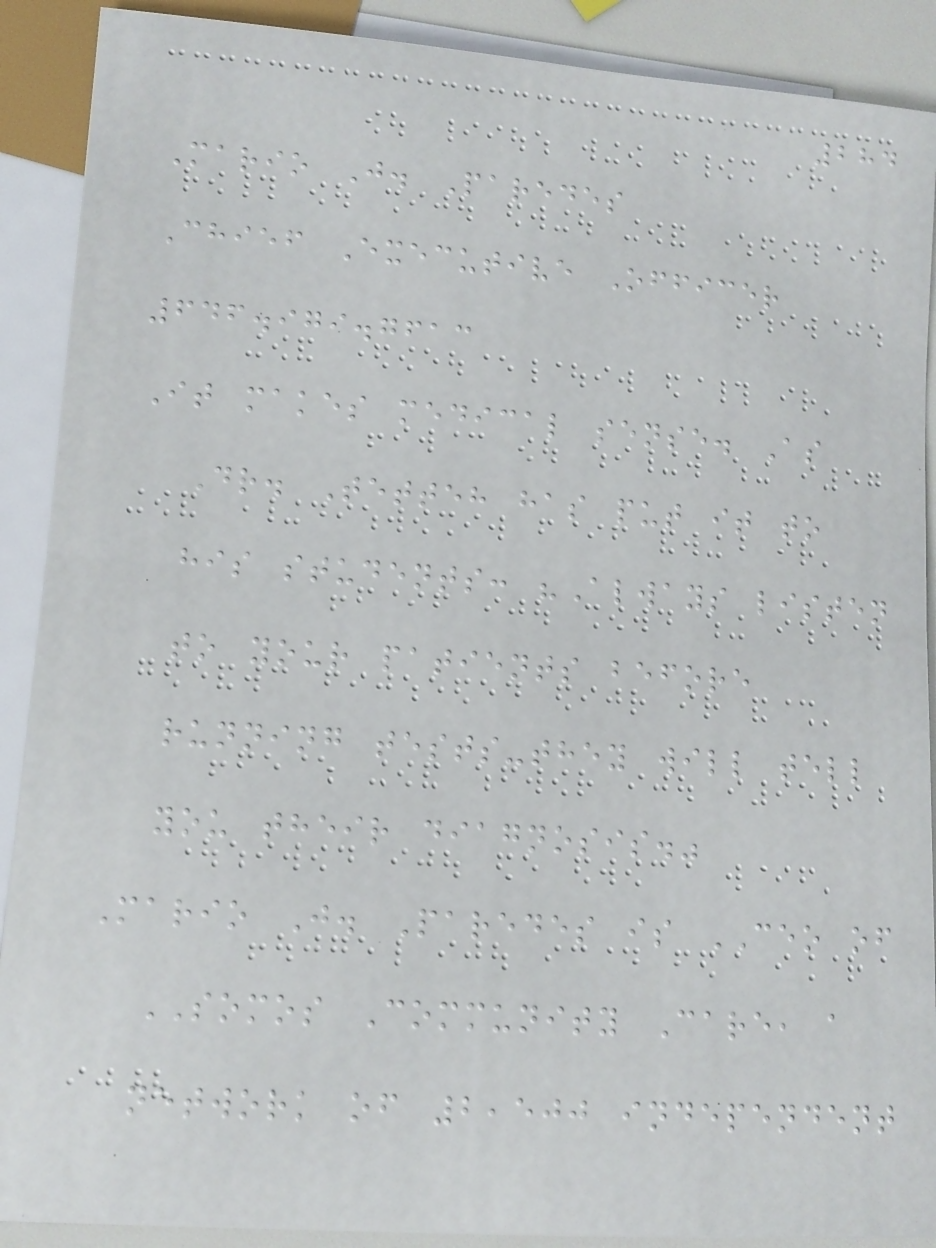284
Mario J. Paredes
Chief Executive Officer
646.979.7613
It makes medical sense. As
Dr. Tetteh has put it to
his students: "Always listen
to your patients before
running tests-they will tell
you their diagnosis."
Mario J. Paredes is CEO of
SOMOS Community Care, a
network of 2,500 independent
